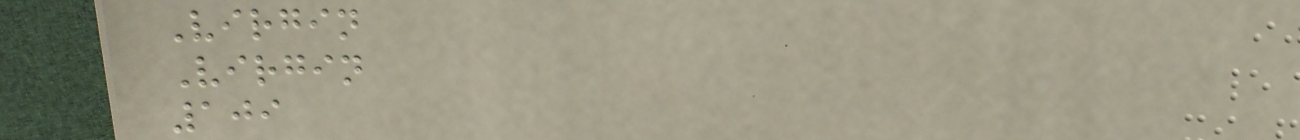Virgin
Virgin
109
